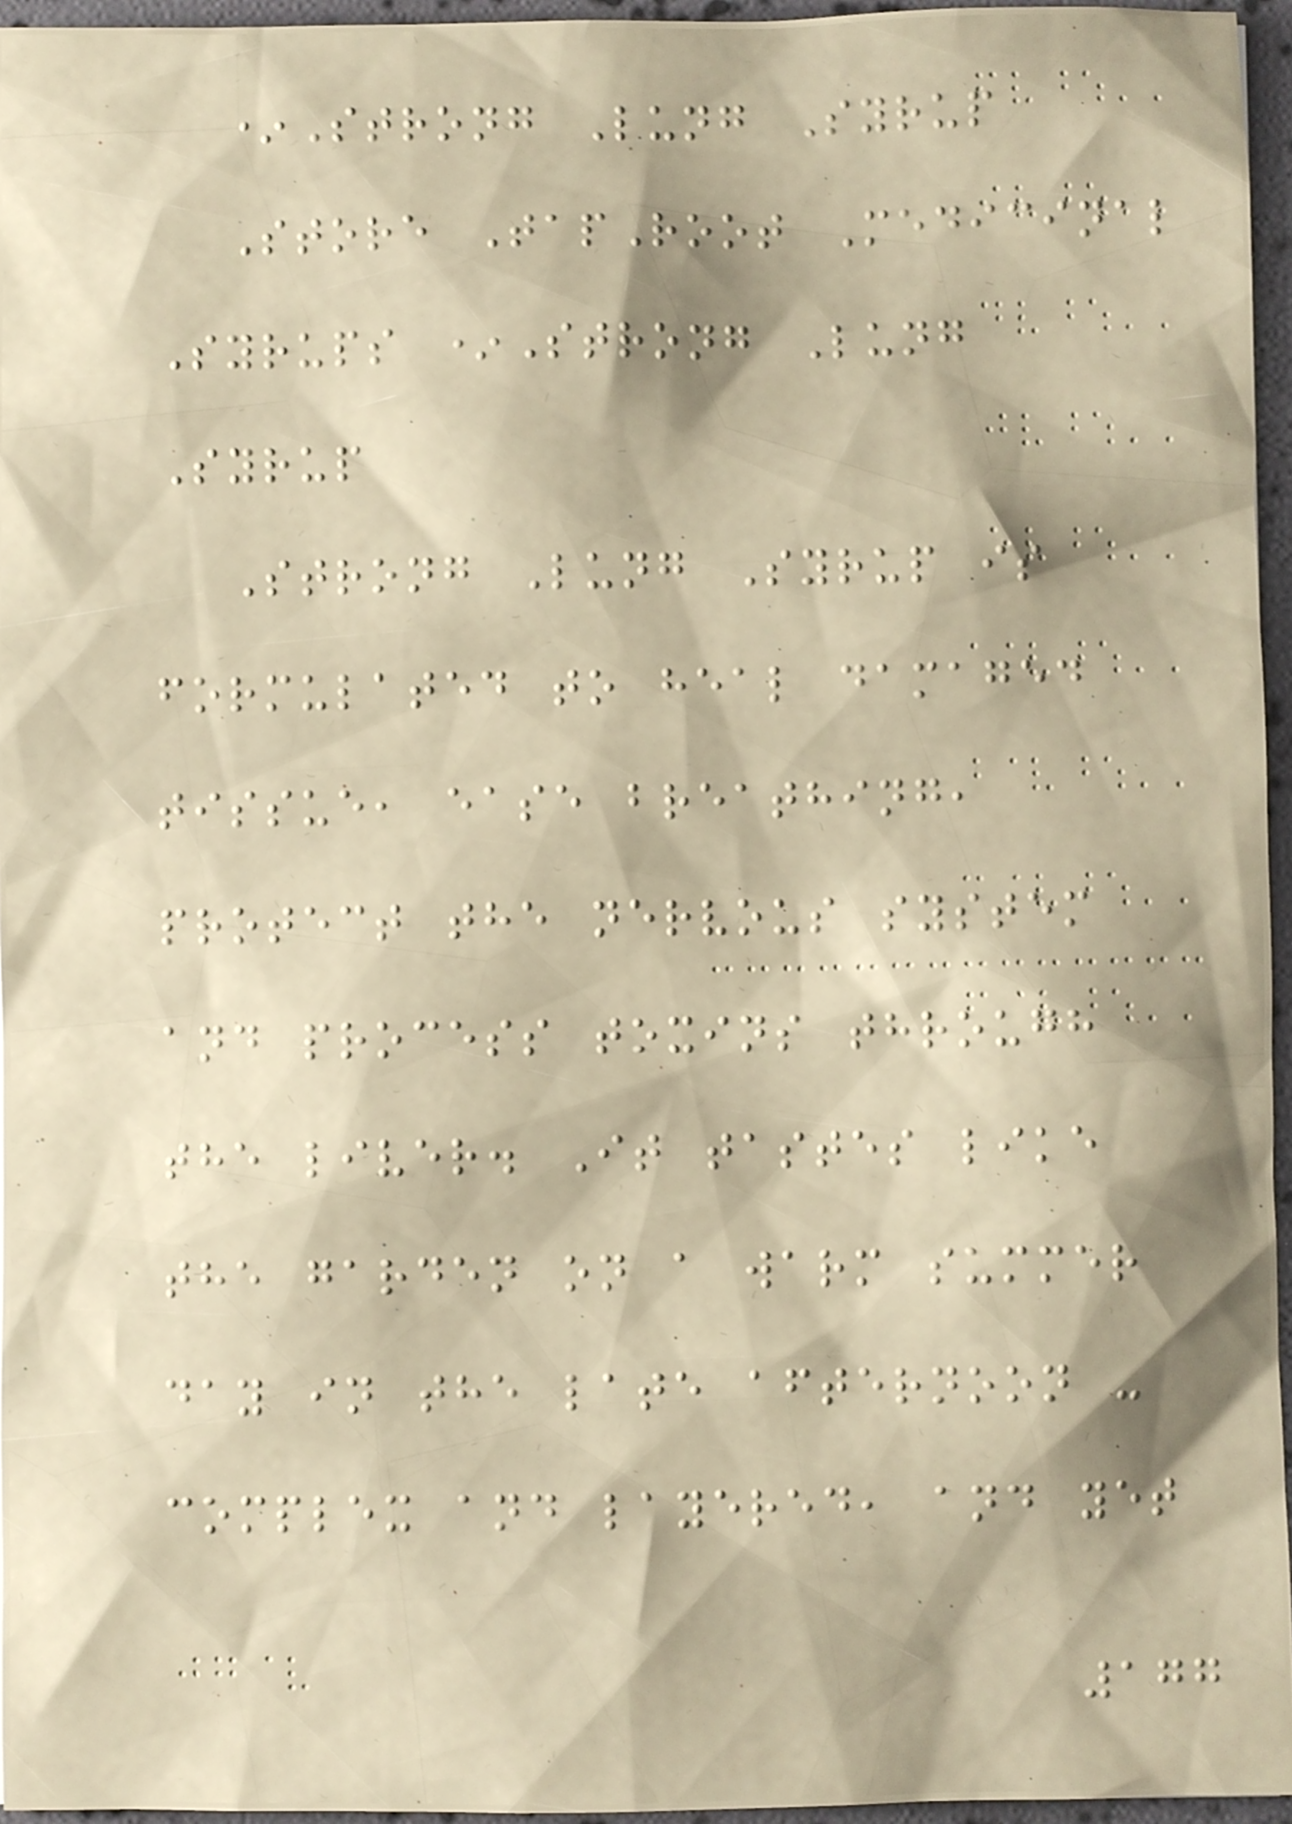*Strong Lung Syrup
Store TapRoot Medicinal
Syrups *Strong Lung
Syrup
Strong Lung Syrup is
formulated to heal damaged
tissue, ease breathing,
protect the nervous system
and process toxins through
the liver. It tastes like
the garden on a warm summer
day in the late afternoon -
complex and layered, and yet
177
